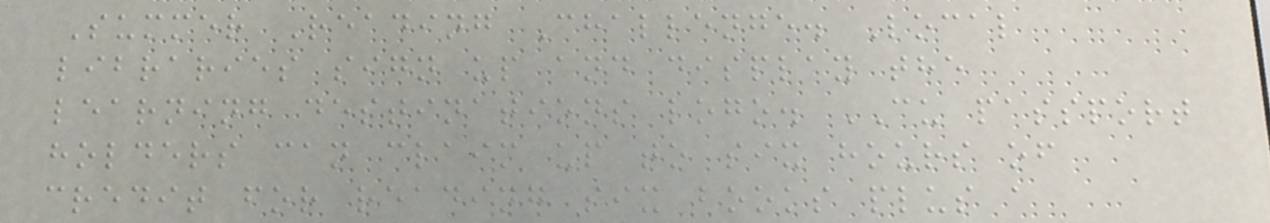Summer Reading Challenge. Local
libraries sign up and display the
learning destinations logo. CU passport
holders can claim up to six hours of
credit for reading six books plus a
